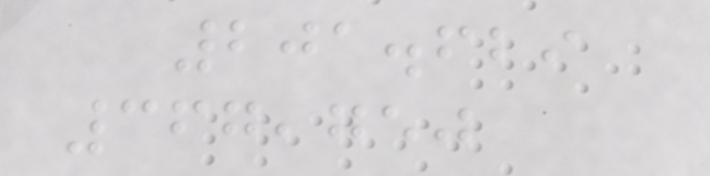201.629
367,750
